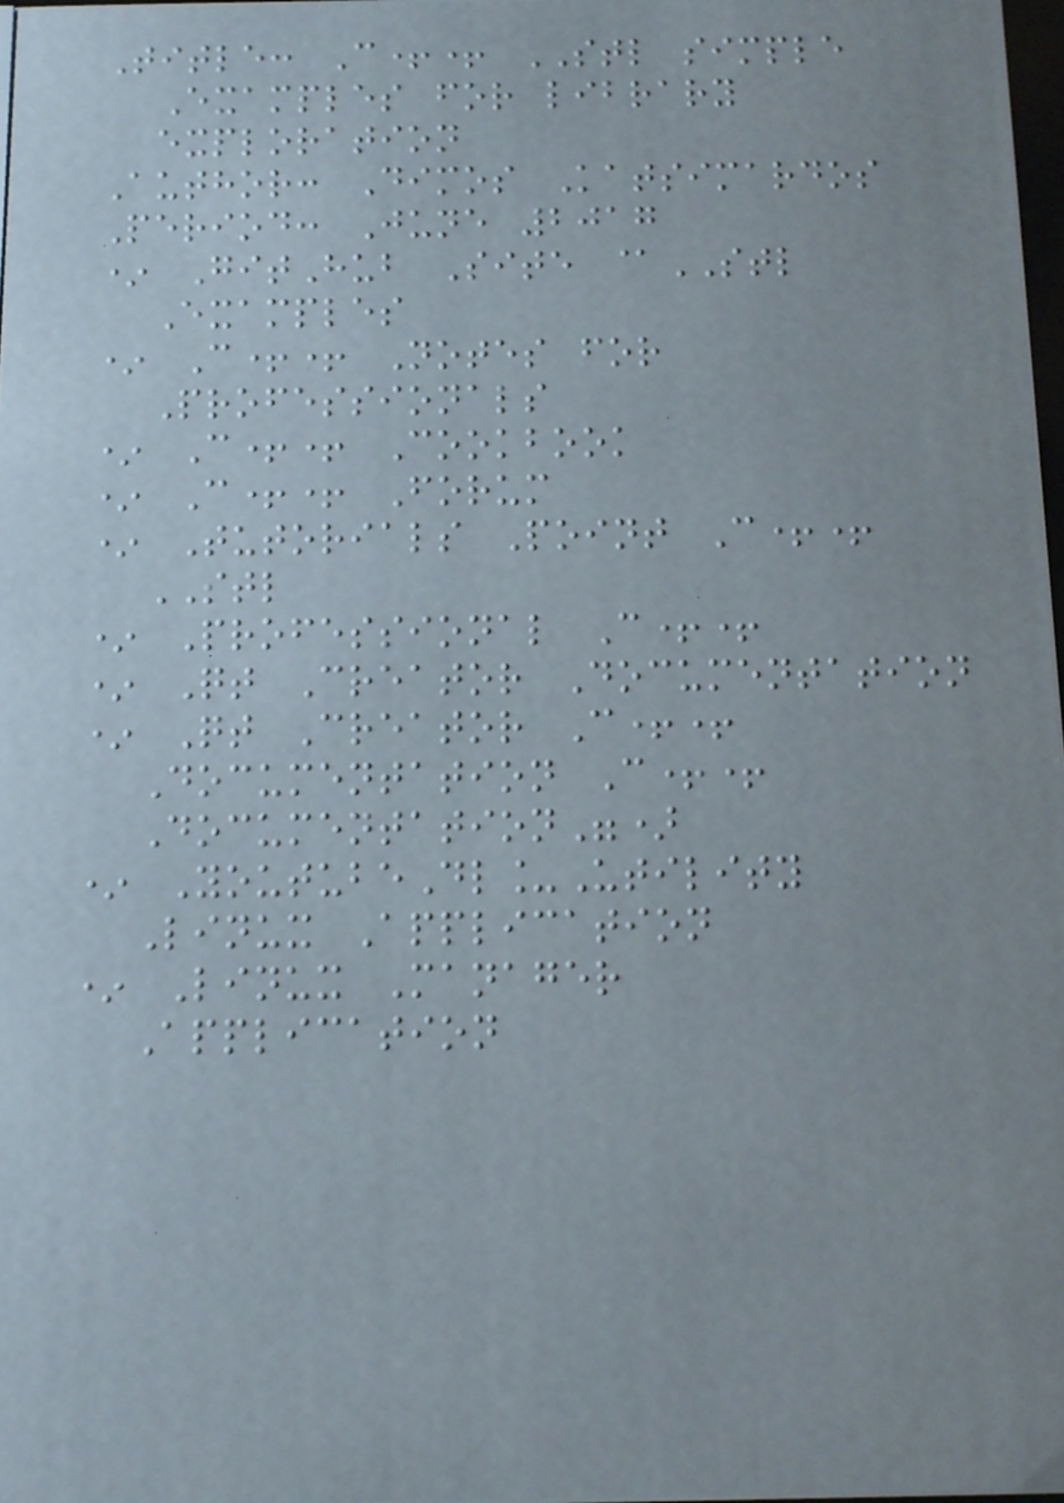Title: C++ STL simple
Examples for library
exploration
Author: Dimos Katsimardos
Period: June 2017
* GitHub Site @STL
Examples
* C++ Notes for
Professionals
* C++ Cookbook
* C++ Forum
* Tutorials Point C++
STL
* Professional C++
* Qt Creator Documentation
* Qt Creator C++
Documentation C++
Documentation")
* YoutubeDl_Utility
Linux Application
* Linux Manager
Application
